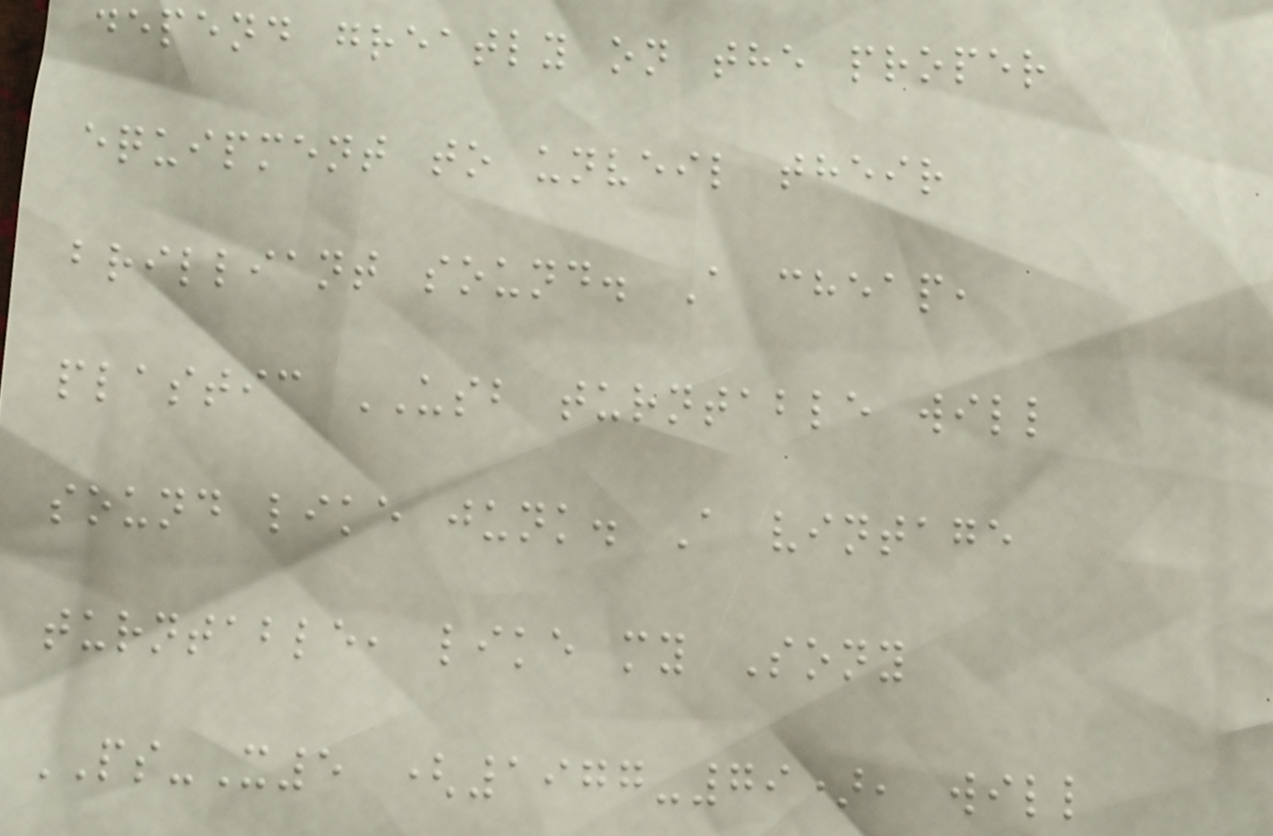depend greatly on the proper
equipment to unveil their
brilliant sound. A cheap,
plastic USB turntable will
sound like junk. A vintage
turntable, like my Sony
PS-X5 (1977-79), will
